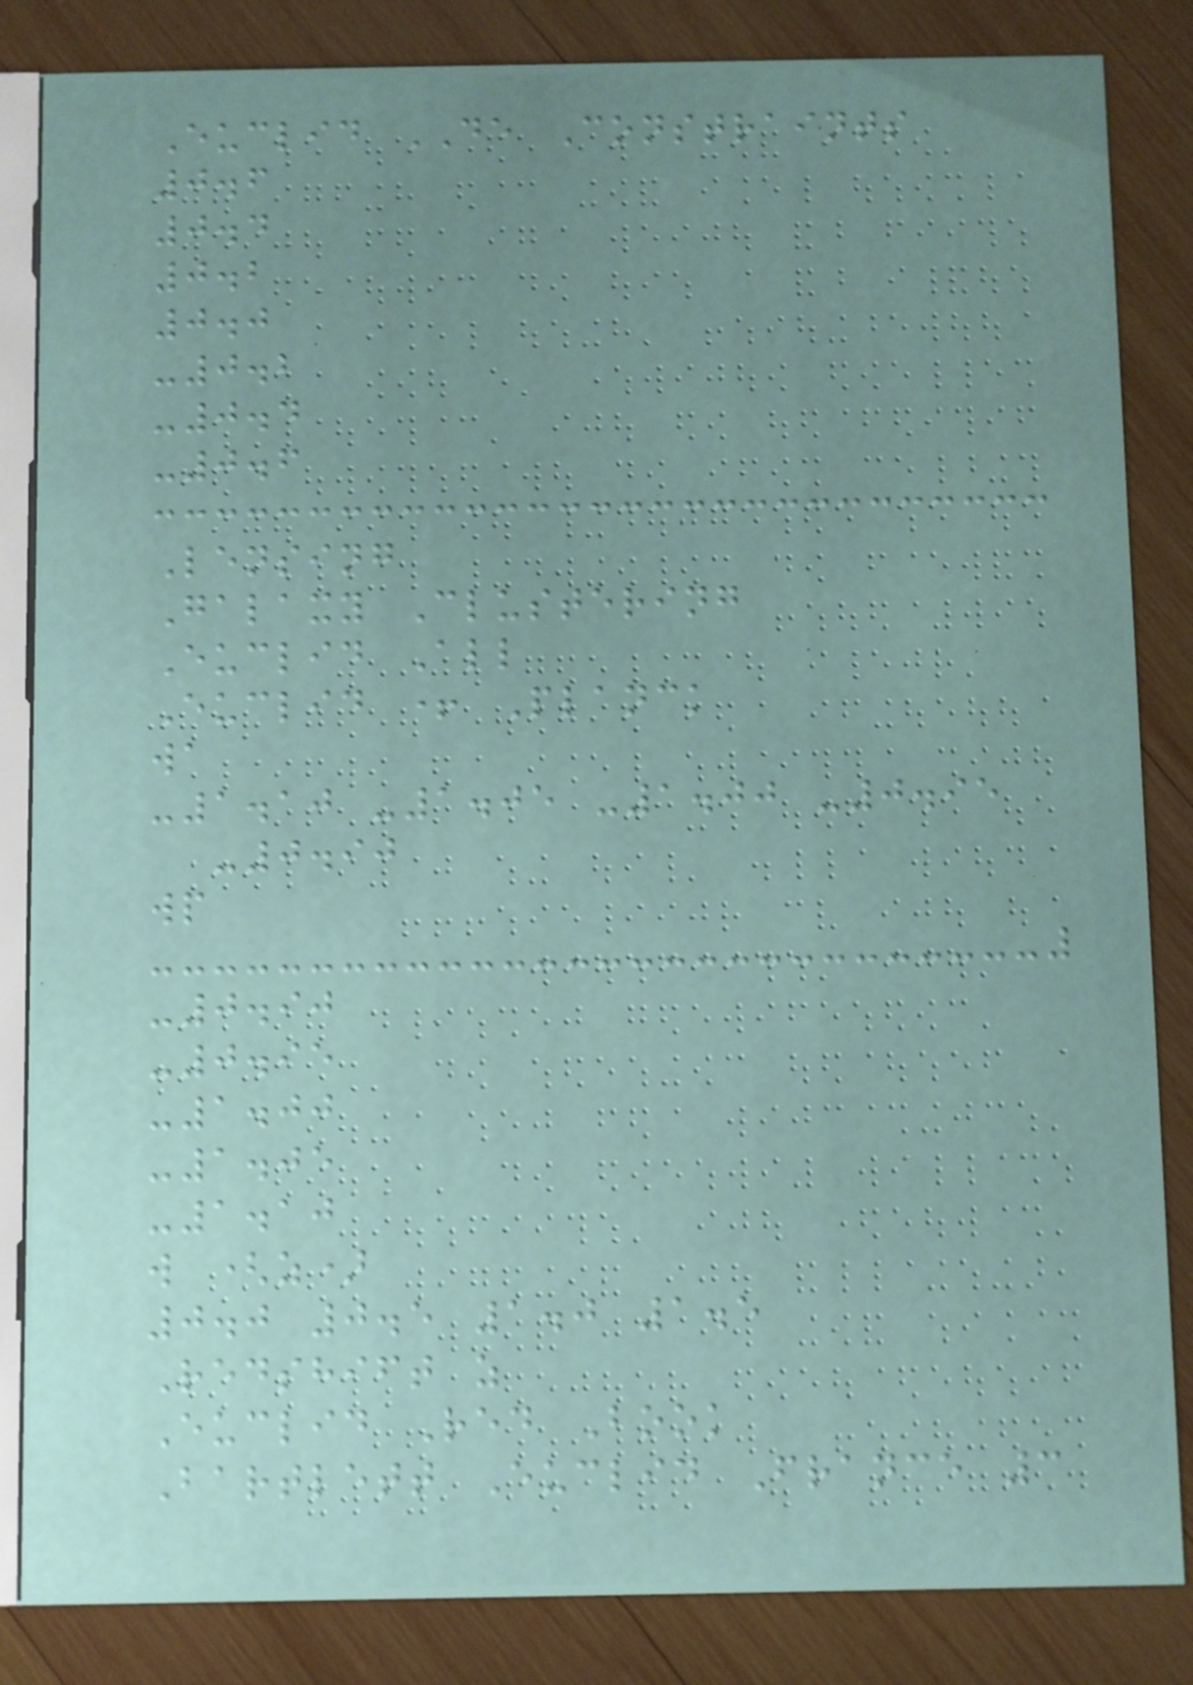Euclid DE Constraints
0.6
0.4
0.2
0.0
-0.2
-0.4
-0.6
Lensing
Galaxy Clustering
Euclid All
Euclid + Planck
wa
-1.10 -1.05 -1.00 -0.95
-0.90
wp
-0.90
-0.95
-1.00
-1.05
-1.10
w (z)
0.0 0.5 1.0 1.5
Redshift z
Euclid Red Book
Bartlett Euclid France 3
